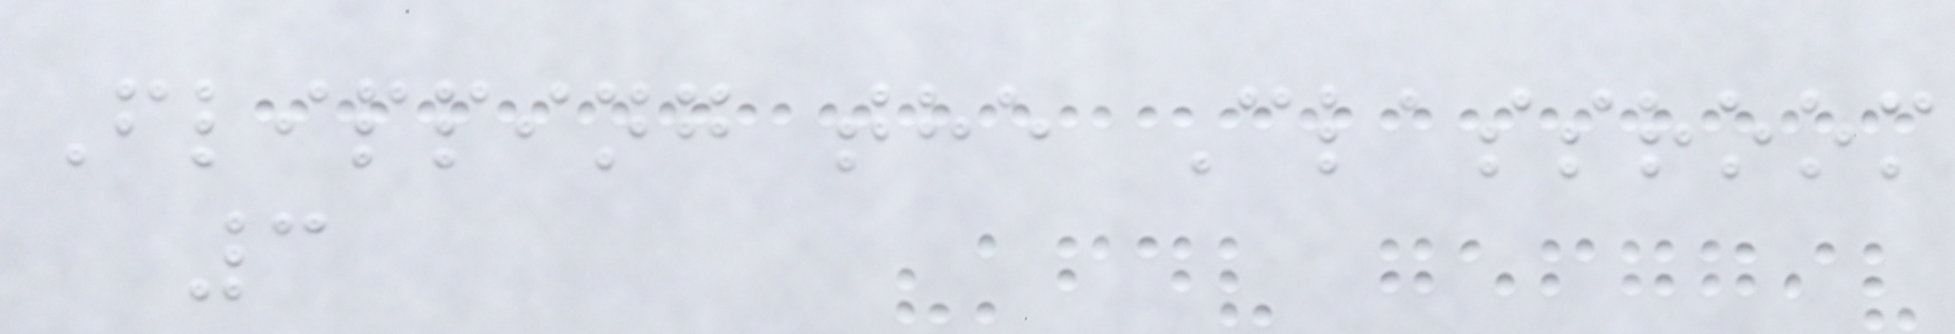Flipping the Classroom
3
